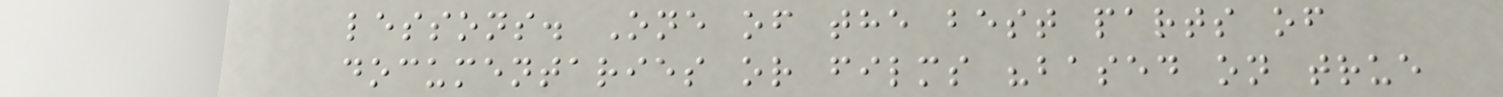lessons. One of the best parts of
documentaries or films "based on true
